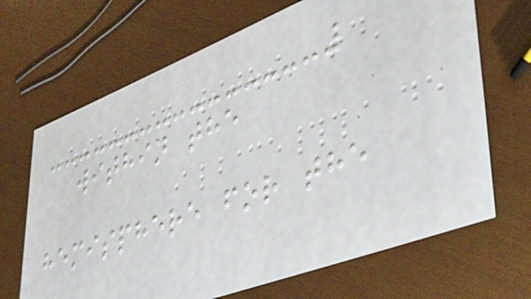within the
hemisphere for the
